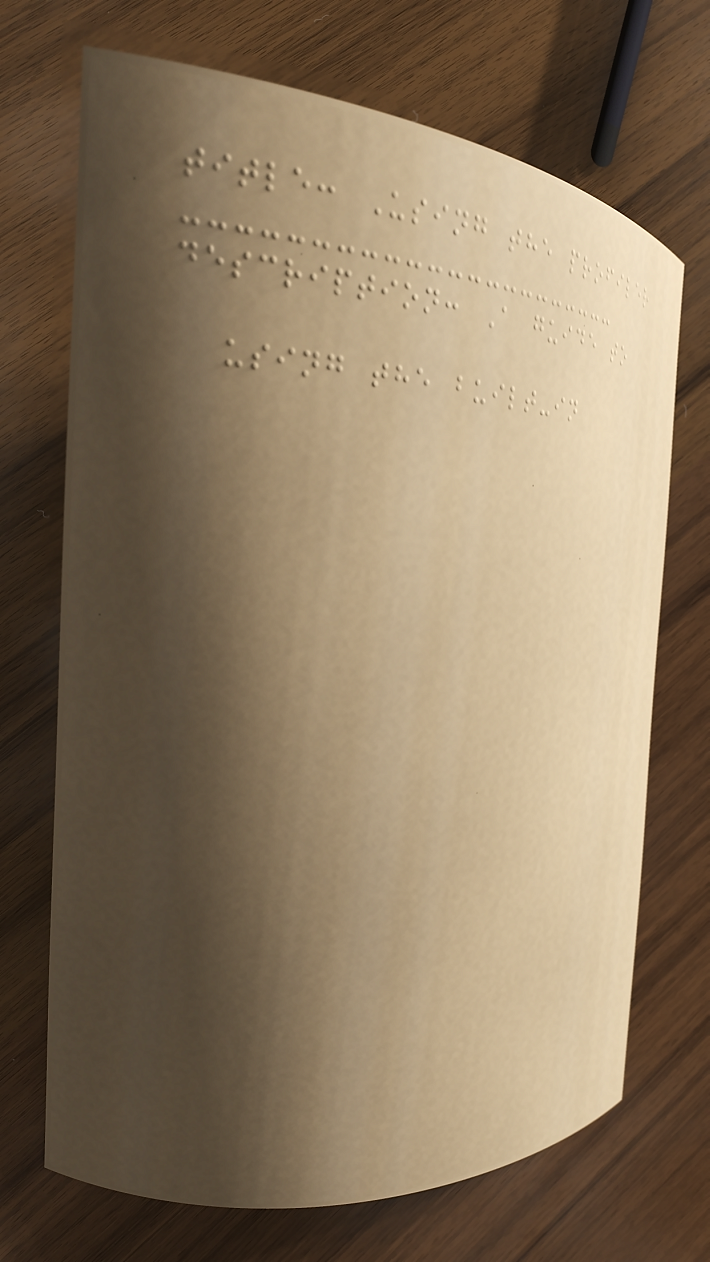title: Using the profiler
description: A guide to
using the built-in
